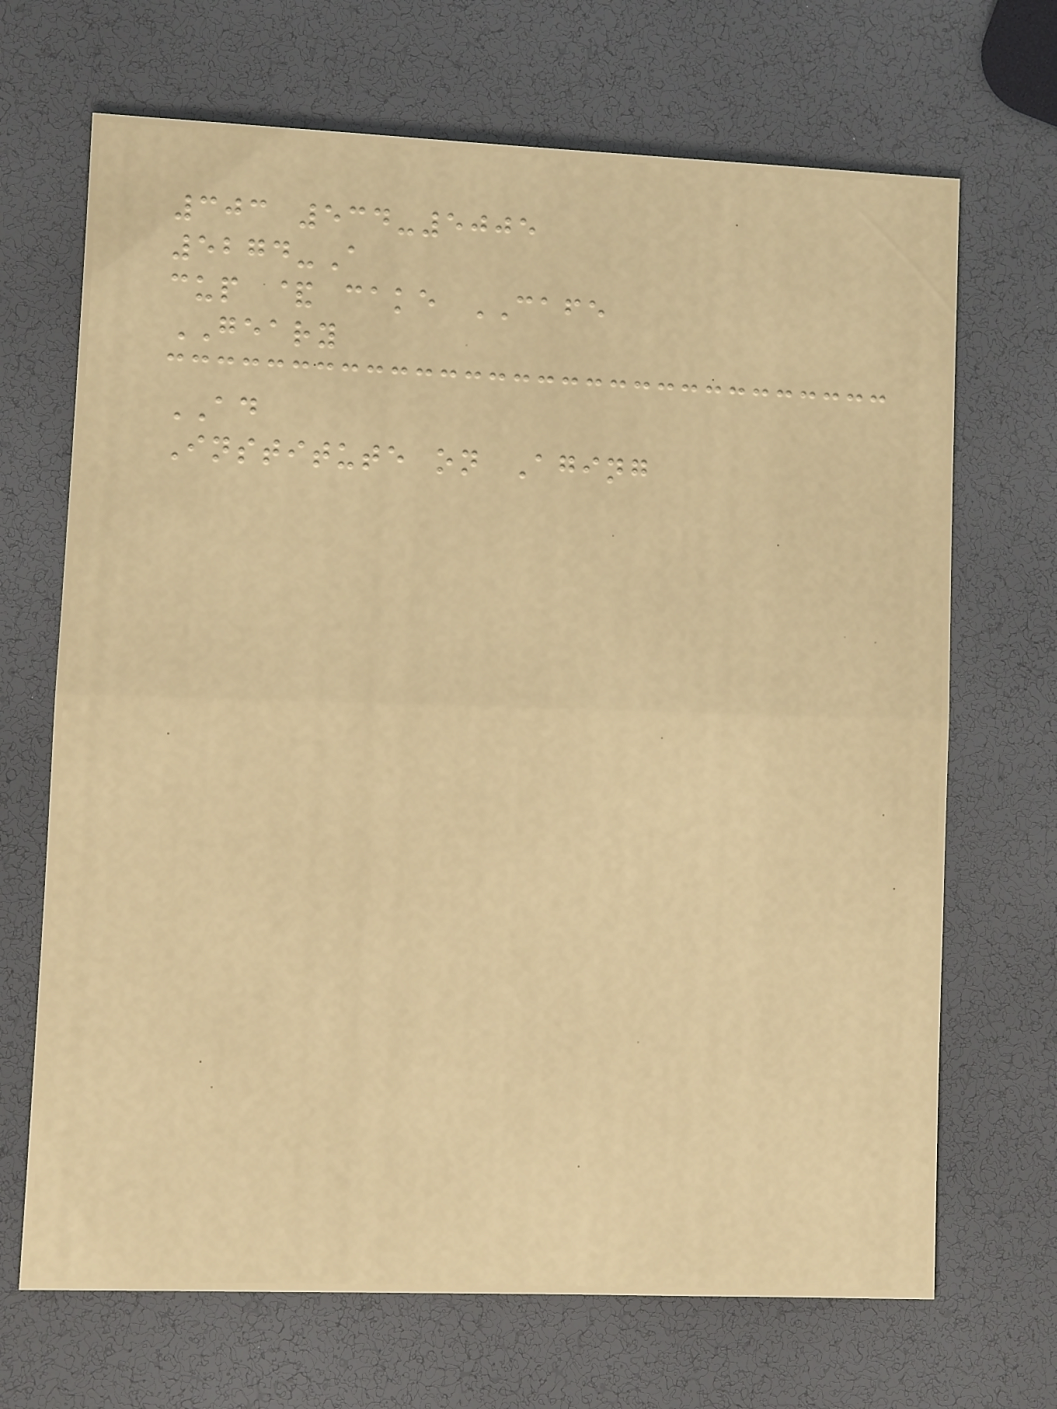303 534-5005
5274-A
cup & cake CAFE
GEARY
AD
Institute on Aging
